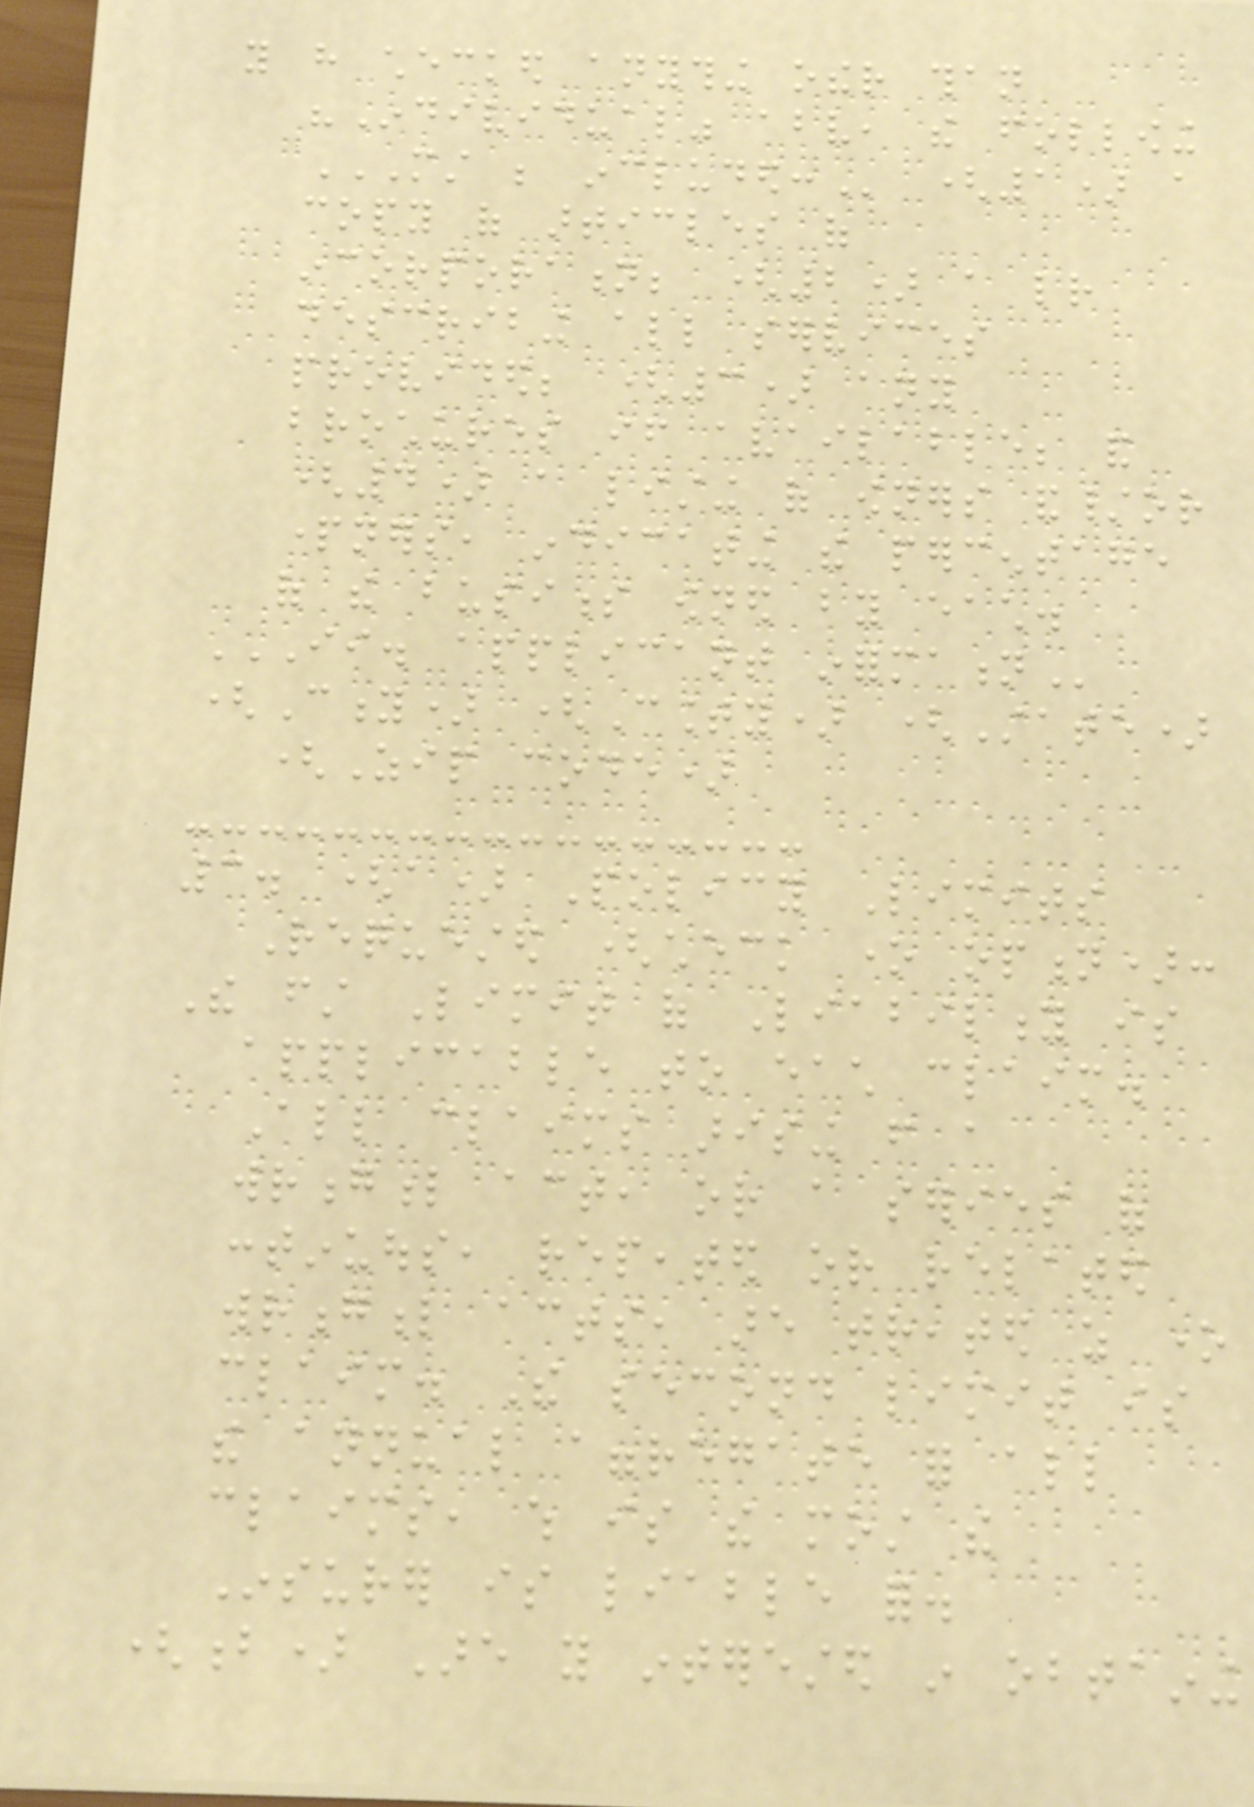you have checked anything other than
"Individual" above, the following
MUST BE INCLUDED: (1) a
copy of articles of
incorporation; (2) a letter
describing all services
provided; (3) any
brochures if available; and
(4) a listing of owners and/or
partners, indicating the percentage
of the business owned by each.
II. APPLICANT INFORMATION
(City) (County) (State)
(Zip code)
3. (a) Policy Limits
Requested (check one option):
The first Limit of Liability is
applicable to each claim.
All claims arising from a
wrongful act, or a series of
continuous, repeated or related
wrongful acts, are treated as one
claim. The second limit is
the annual aggregate for all
claims, which is the most the
Insurer is liable for.
(b) Are you interested in obtaining
